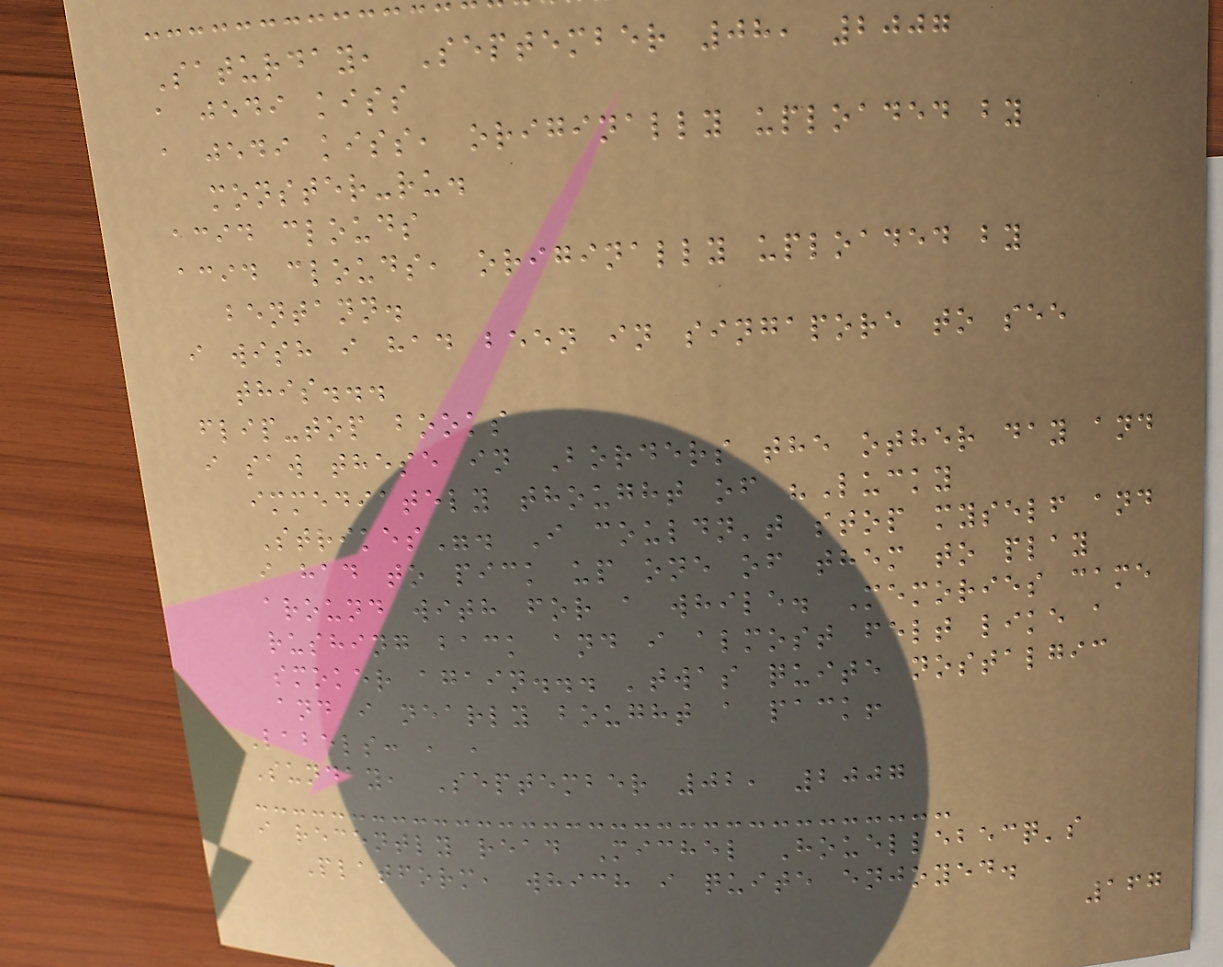Saturday, September 08, 2007
a jedi kiss
a jedi kiss, originally uploaded by
monster-ru.
acid clouds
acid clouds, originally uploaded by
bentann.
i wish i had been in singapore to see
this...
flip-top books
i saw these in Borders the other day and
immediately thought of "Lucky
Strikes". I couldn't stop myself and
i had to pick up one of them to play
around with for a while. Memories came
rushing back and i almost felt like a
smoker again... 'twas quite nostalgic
and i nearly bought a pack!
Labels: , ,
Sunday, September 02, 2007
i recently read Michel Houellebecq's
Platform, which i quite enjoyed.
167
